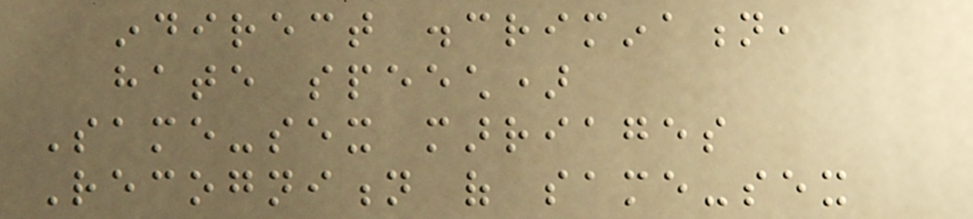indirect discrimination,
hate speech)
Same-sex marriages
Recognition of same-sex
